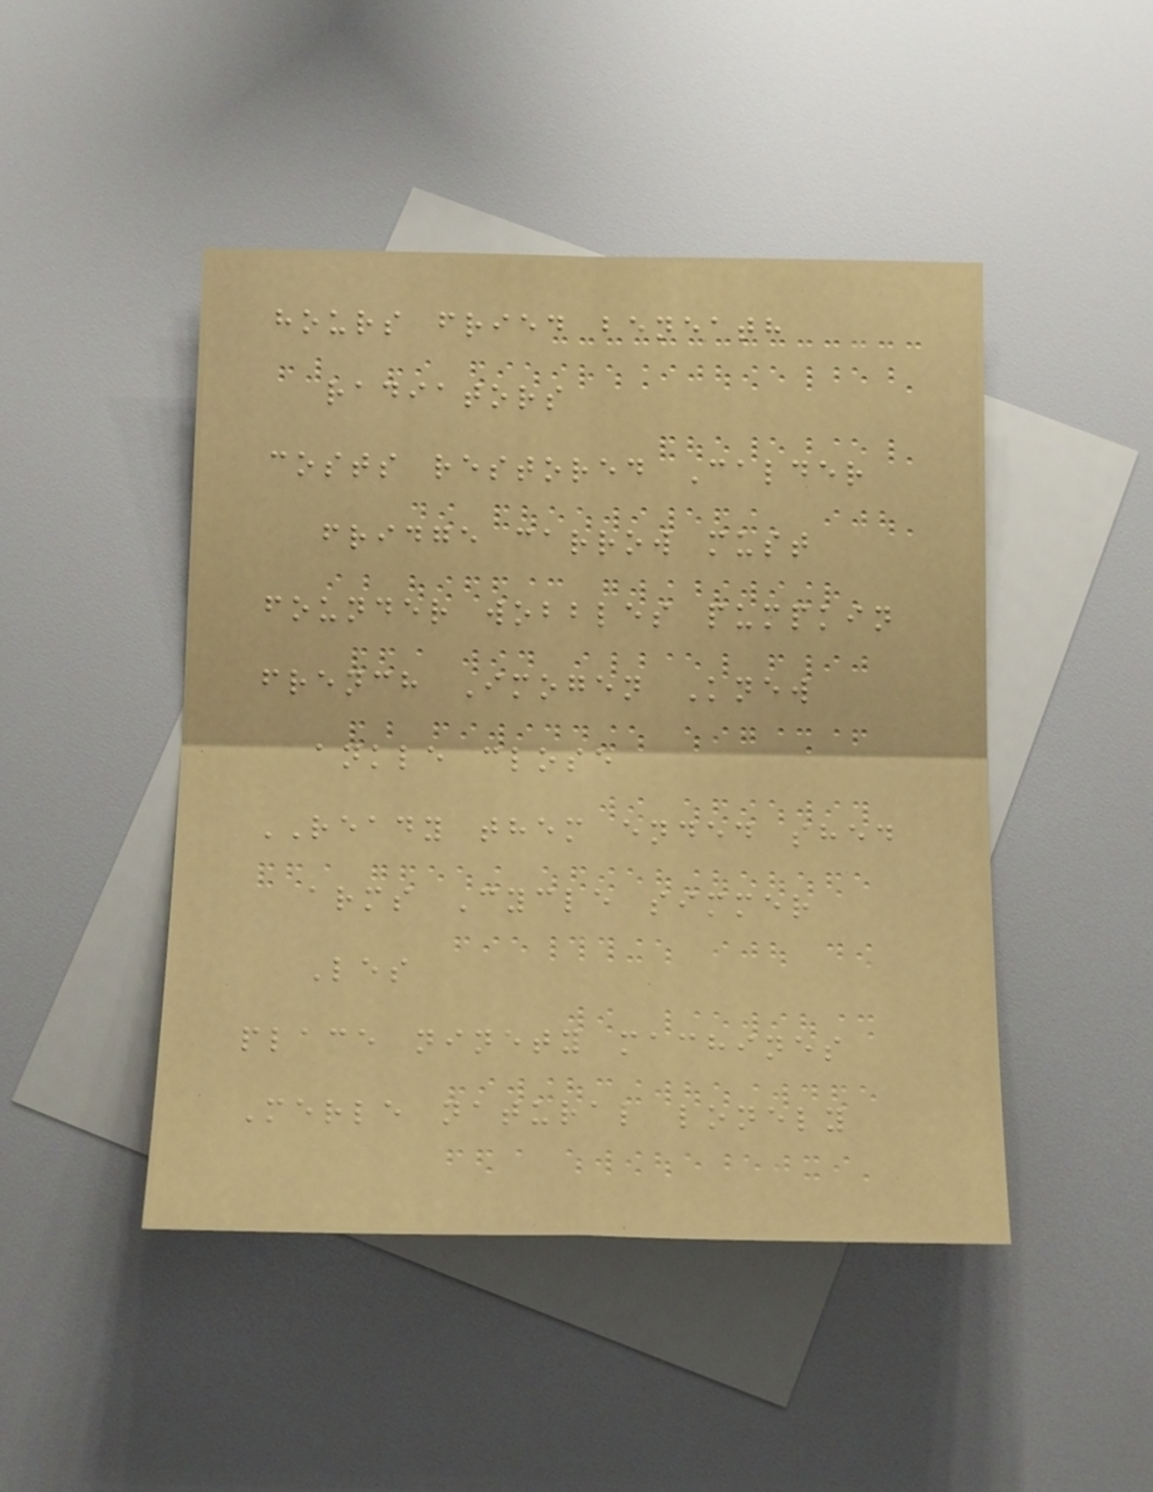hours fried beneath
radiators
costs restored Calder
fridge carrow must
founder wobbles pumpkin
french Imogen Knew
ankle close
READY them ended shed
arms Cycle simmer
Les
place ninety machines
Merle natural lonely
